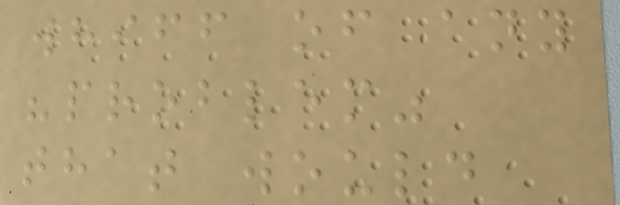whiff of any
"problem"
that would
